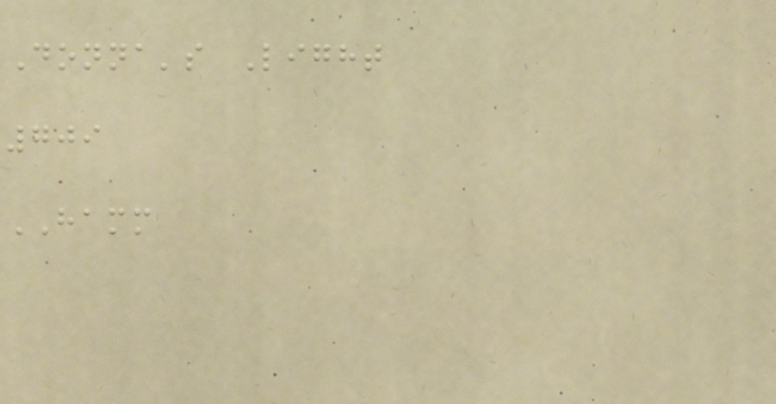Donna's Light
709
HAMM
